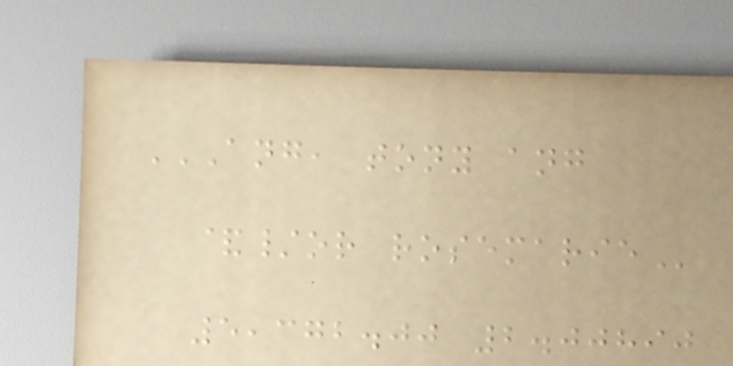ANG, TONY ANG
&/OR ROSEMARIE
5,372.00 2.00890
